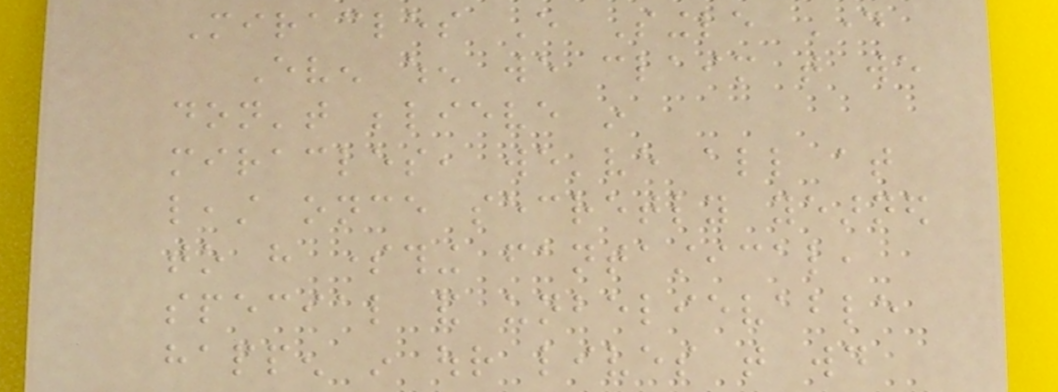Miracles Every Single Day
Even when we claim that we
don't believe in
miracles, we've all at
least once secretly yearned
to have something fantastical,
special and unbelievable
happen in our lives that would
